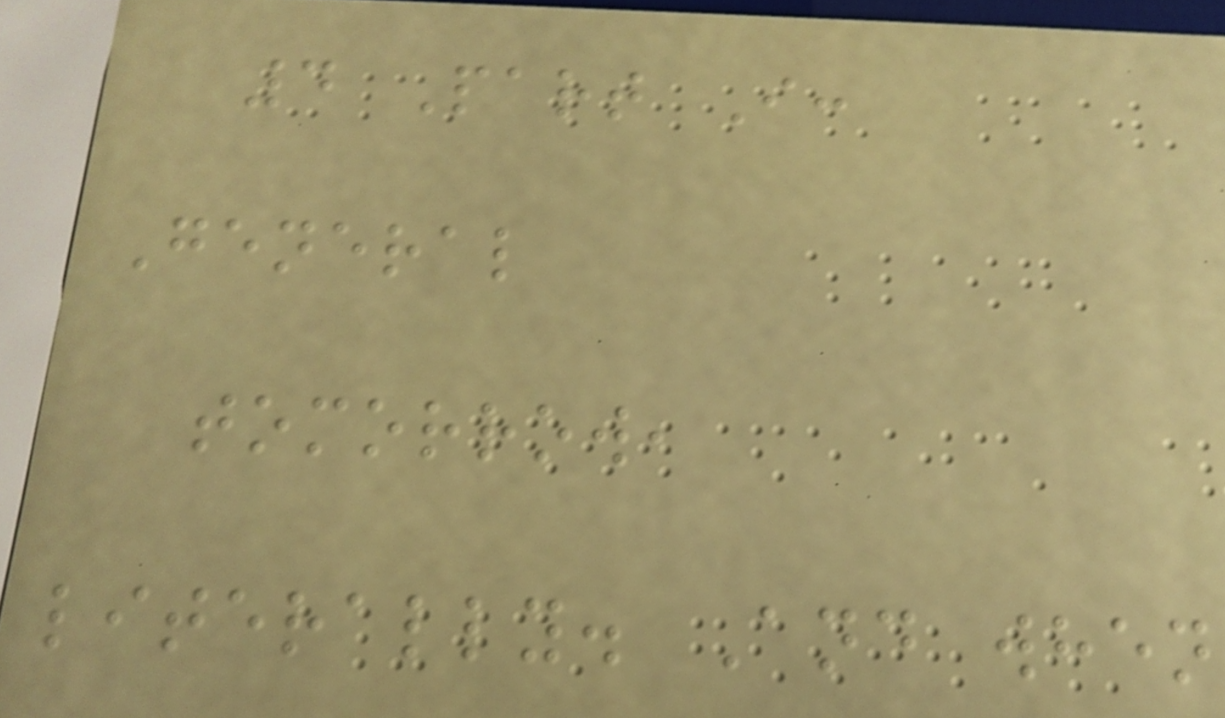4 Part I:
General
tomorrow,
literally. And when
